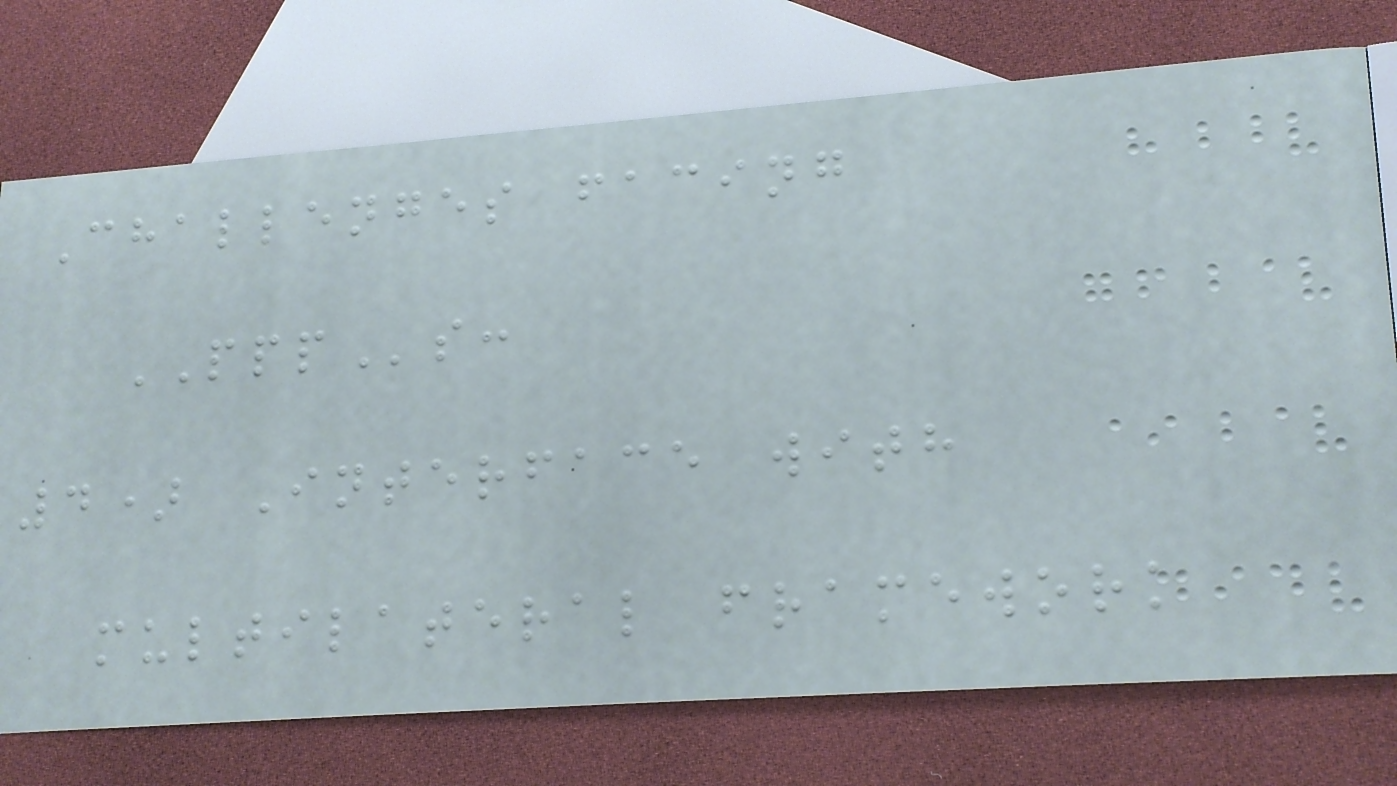Challenges facing
PPPs:
4) Interface with
multilateral framework
